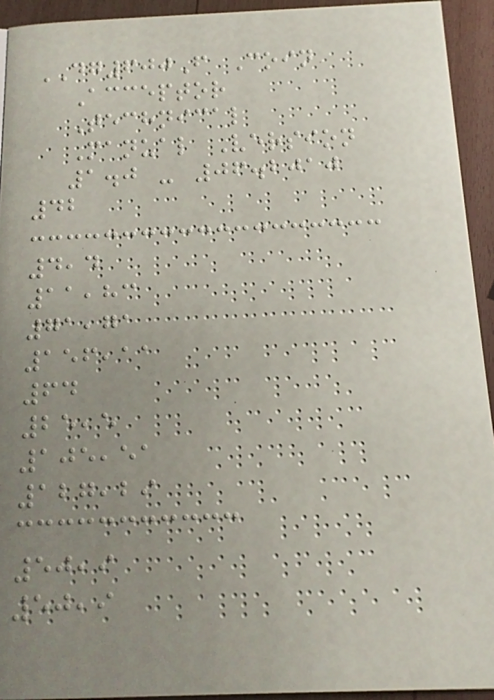DG600F Coin
Acceptor
Technical
Manual Version
1.0 - 06.2010
42
4,4
11,83
71,71
156,11
64
25,5
105,51
127,29
50,9
50,9
